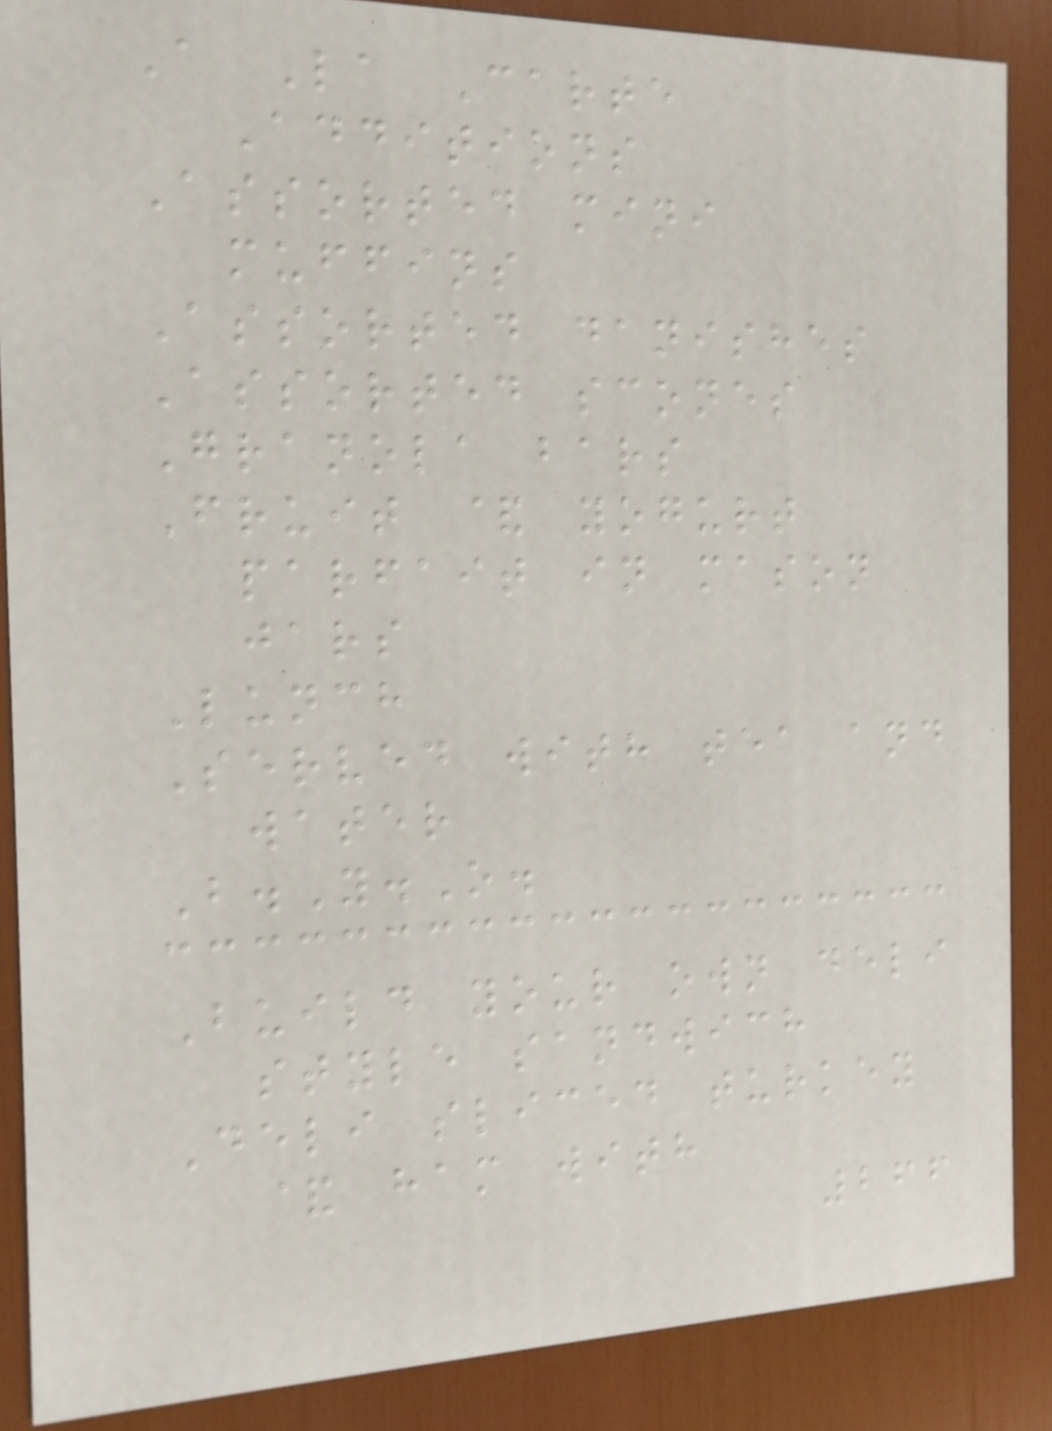A La Carte
Additions
Assorted mini
muffins
Assorted danishes
Assorted scones
Granola bars
Fruit & yogurt
parfait in mason
jars
Lunch
Served with tea and
water
B.Y.O.
Build your own deli
style sandwich
Deli sliced turkey
& ham with
266
